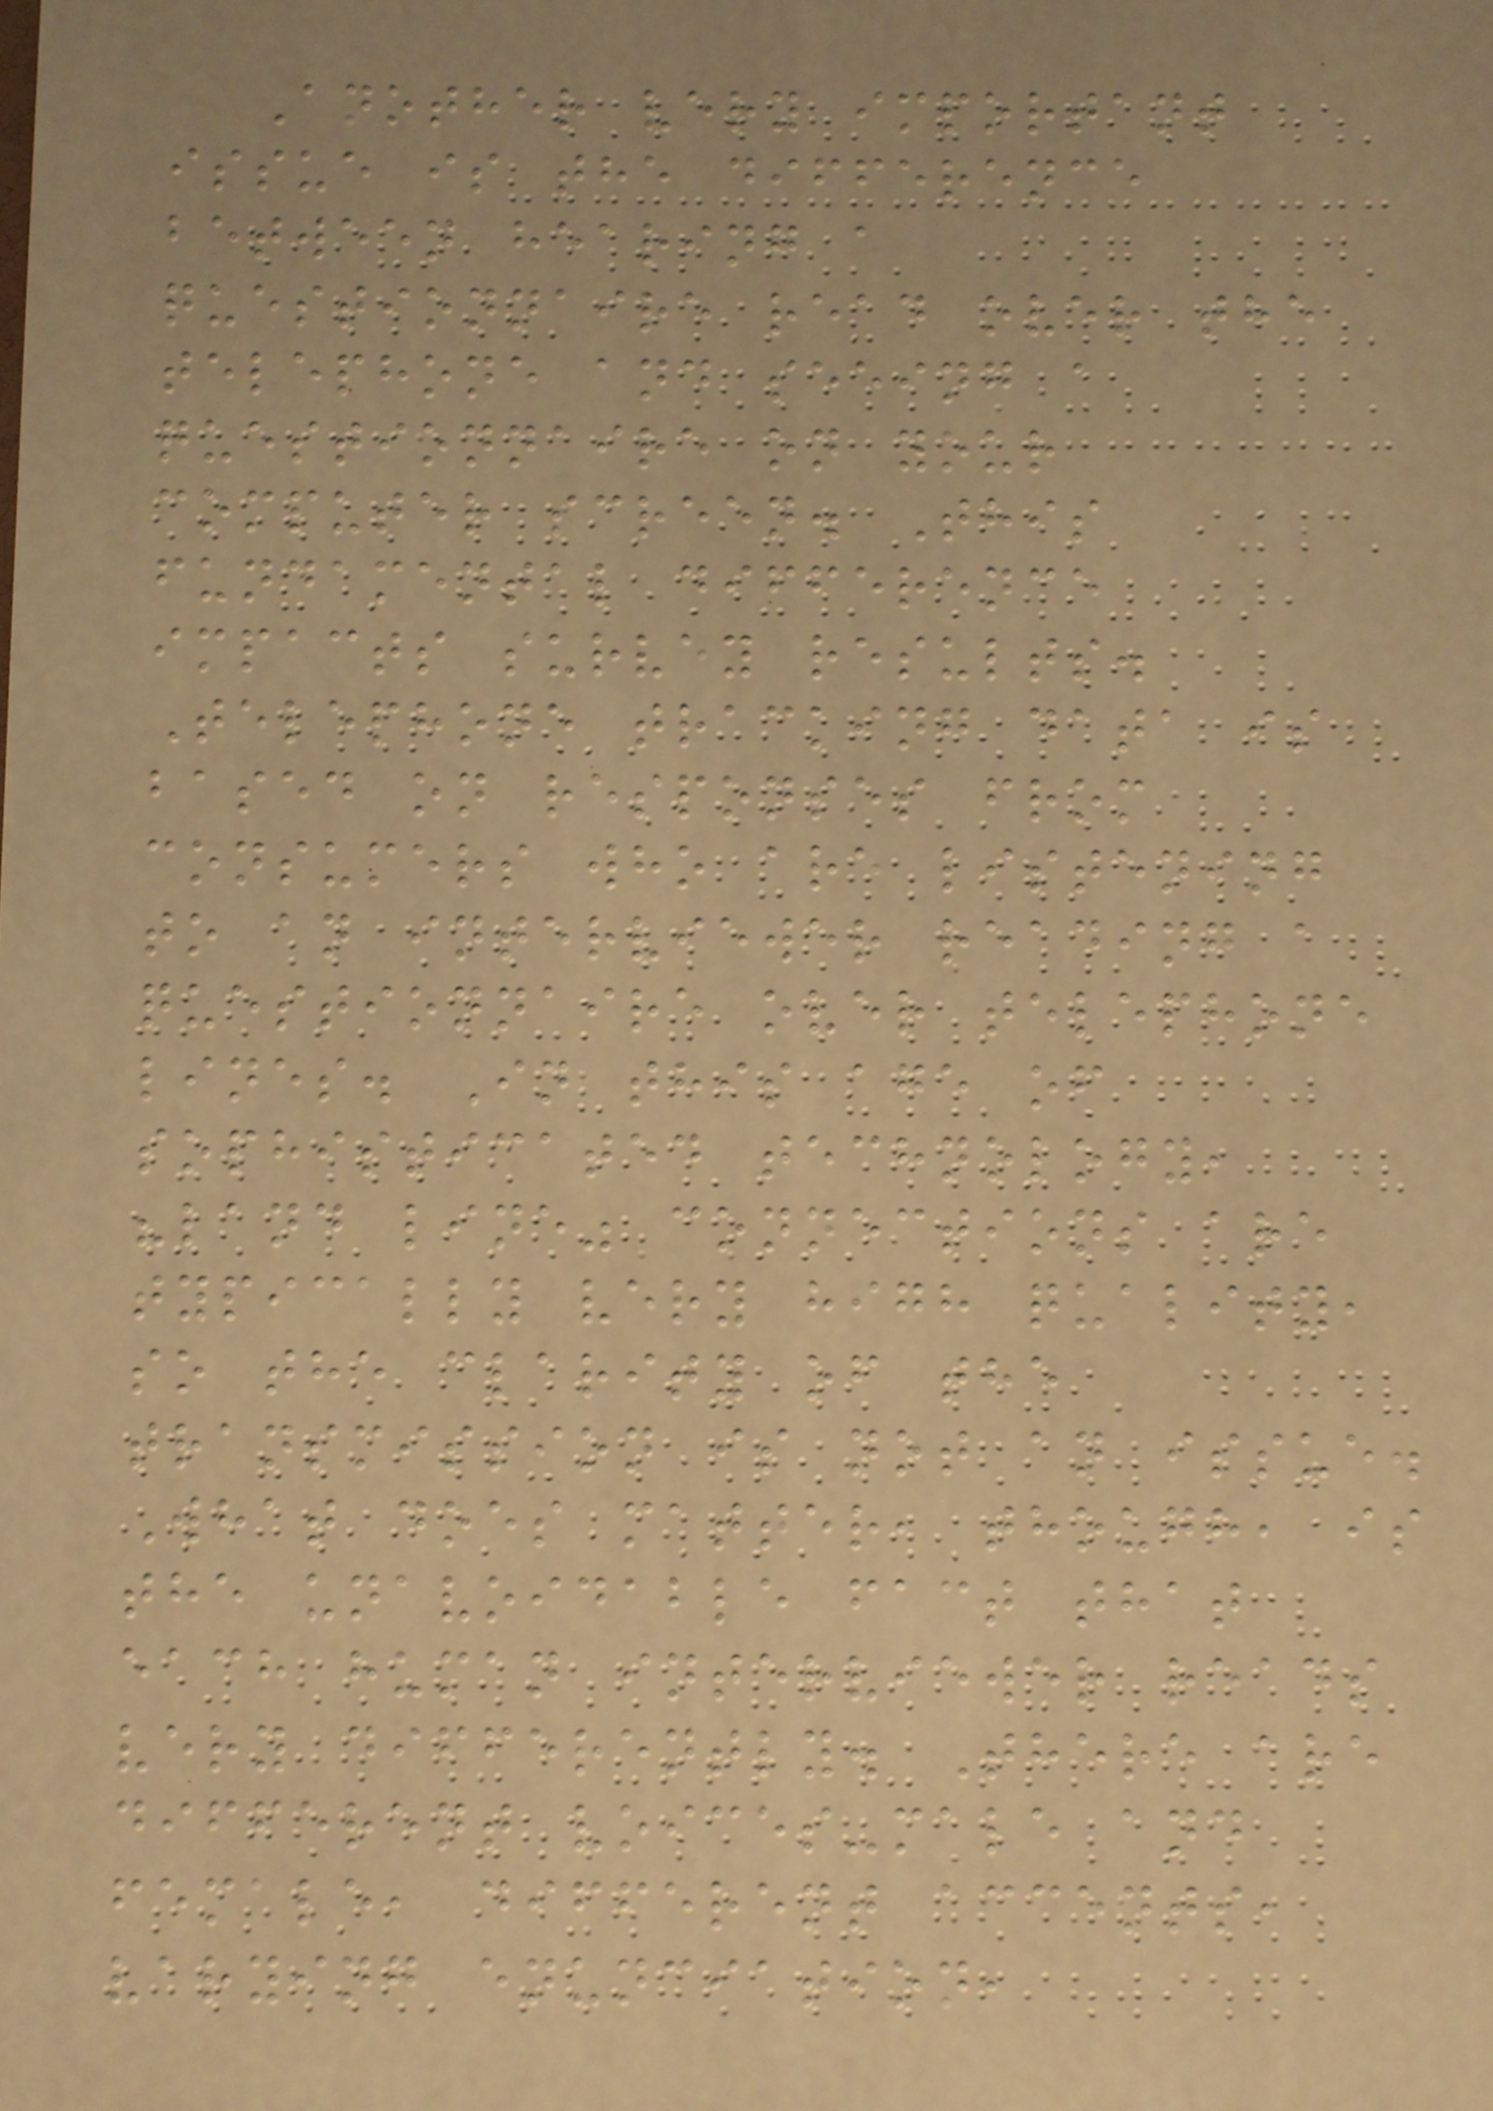Another very important
issue is the difference
between hearing a
questionnaire read over the
telephone and seeing a
questionnaire on your
computer screen. This
fundamental difference
impacts survey results.
Telephone tracking data is
based on responses from
consumers who are listening
to an interviewer reading a
questionnaire over telephone
lines. In this age of
sophisticated technology,
"land line" connections are
typically very high quality,
so the clarity of the
transmission is not an issue.
What does matter, though, is
the unavoidable fact that
each human interviewer reads
very differently. There are
different voices-male and
female, different accents,
varying enunciation,
